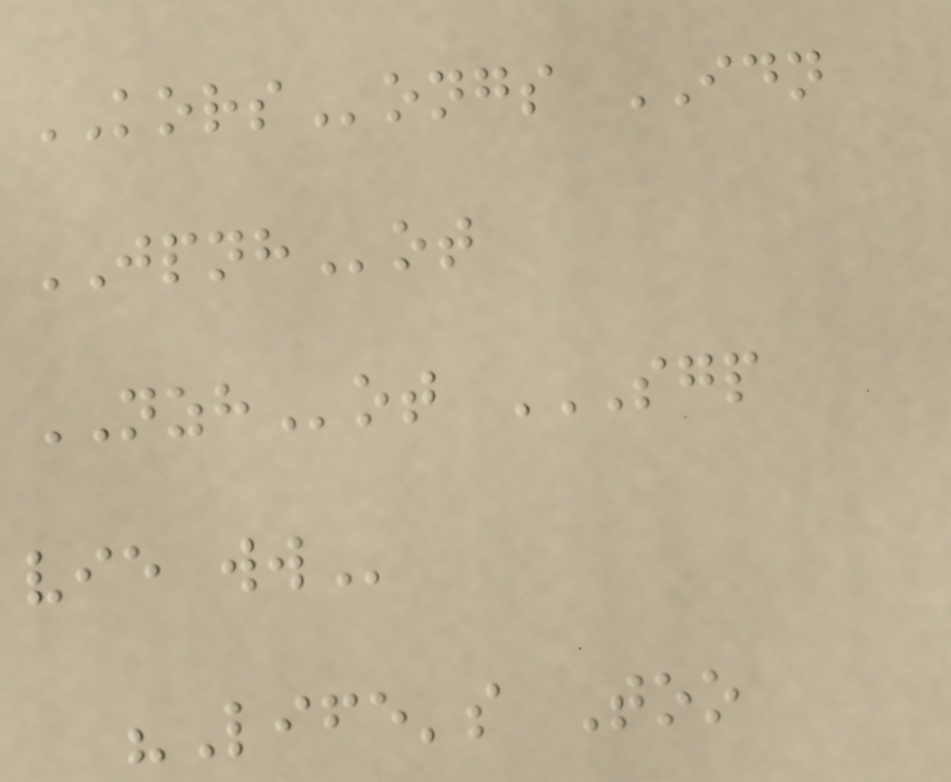KORSongs IDN
JPNHot
NZHot SGP
VIE WW
"Life's Too
